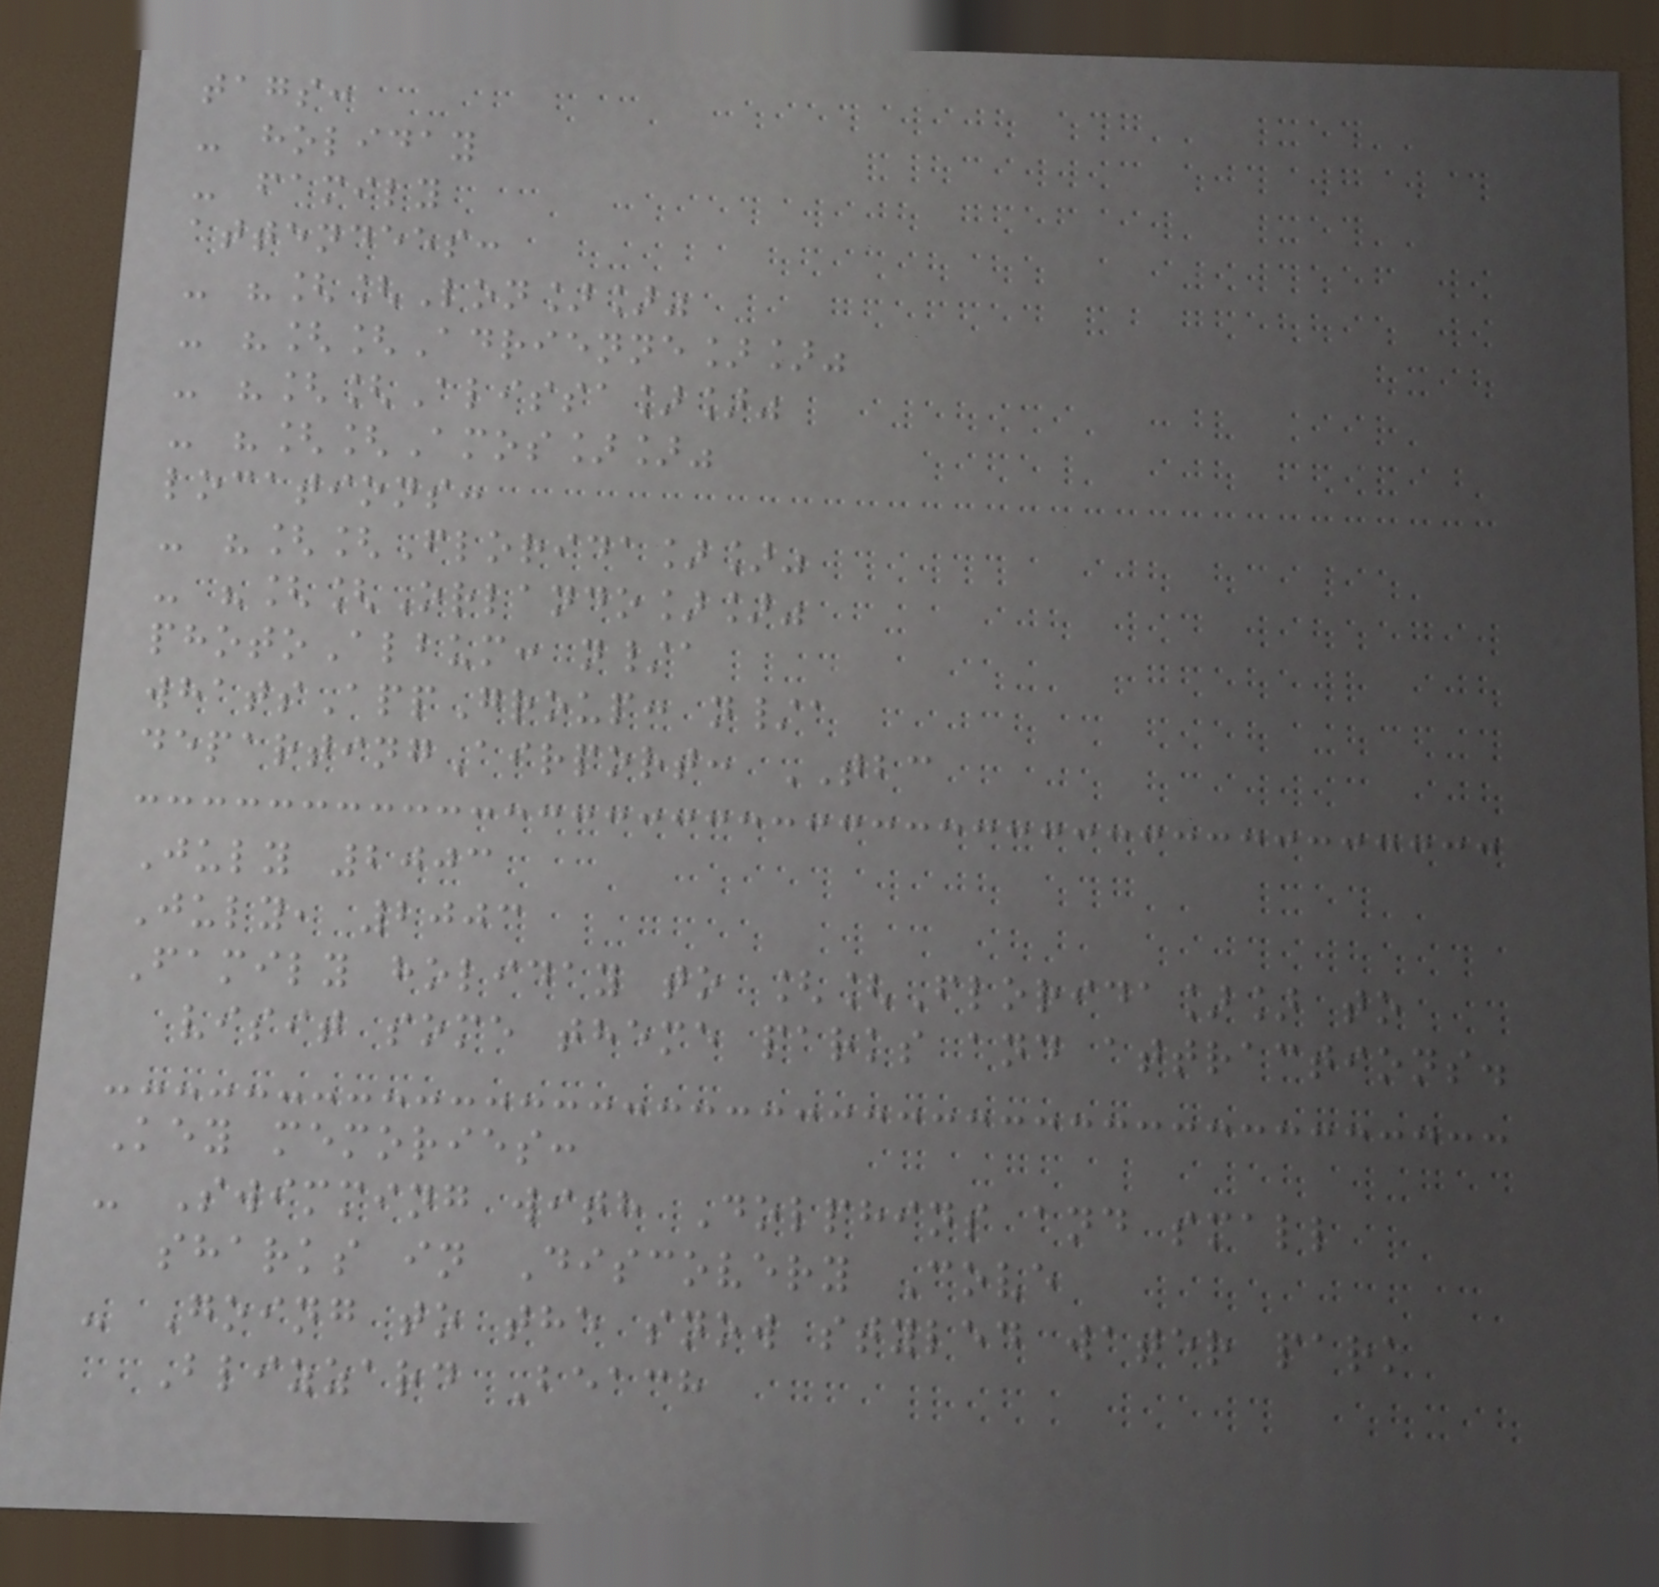tags:
- holiday
- family
attendees:
- "[[Lon]]"
- "[[Adrienne]]"
- "[[Alissa]]"
- "[[Amos]]"
locations:
- "[[Florida]]"
- "[[Orlando]]"
photoAlbum: n/a
whatsAppGroup: n/a
departingAirport: TBC
July 2003
July, 2003
Family holiday to [[Florida]] to
visit some theme parks and attractions.
Key memories:
- Swimming with Dolphins and small
sharks in Discovery Cove
- Going to the snow styled water park
Blizzard Beach
